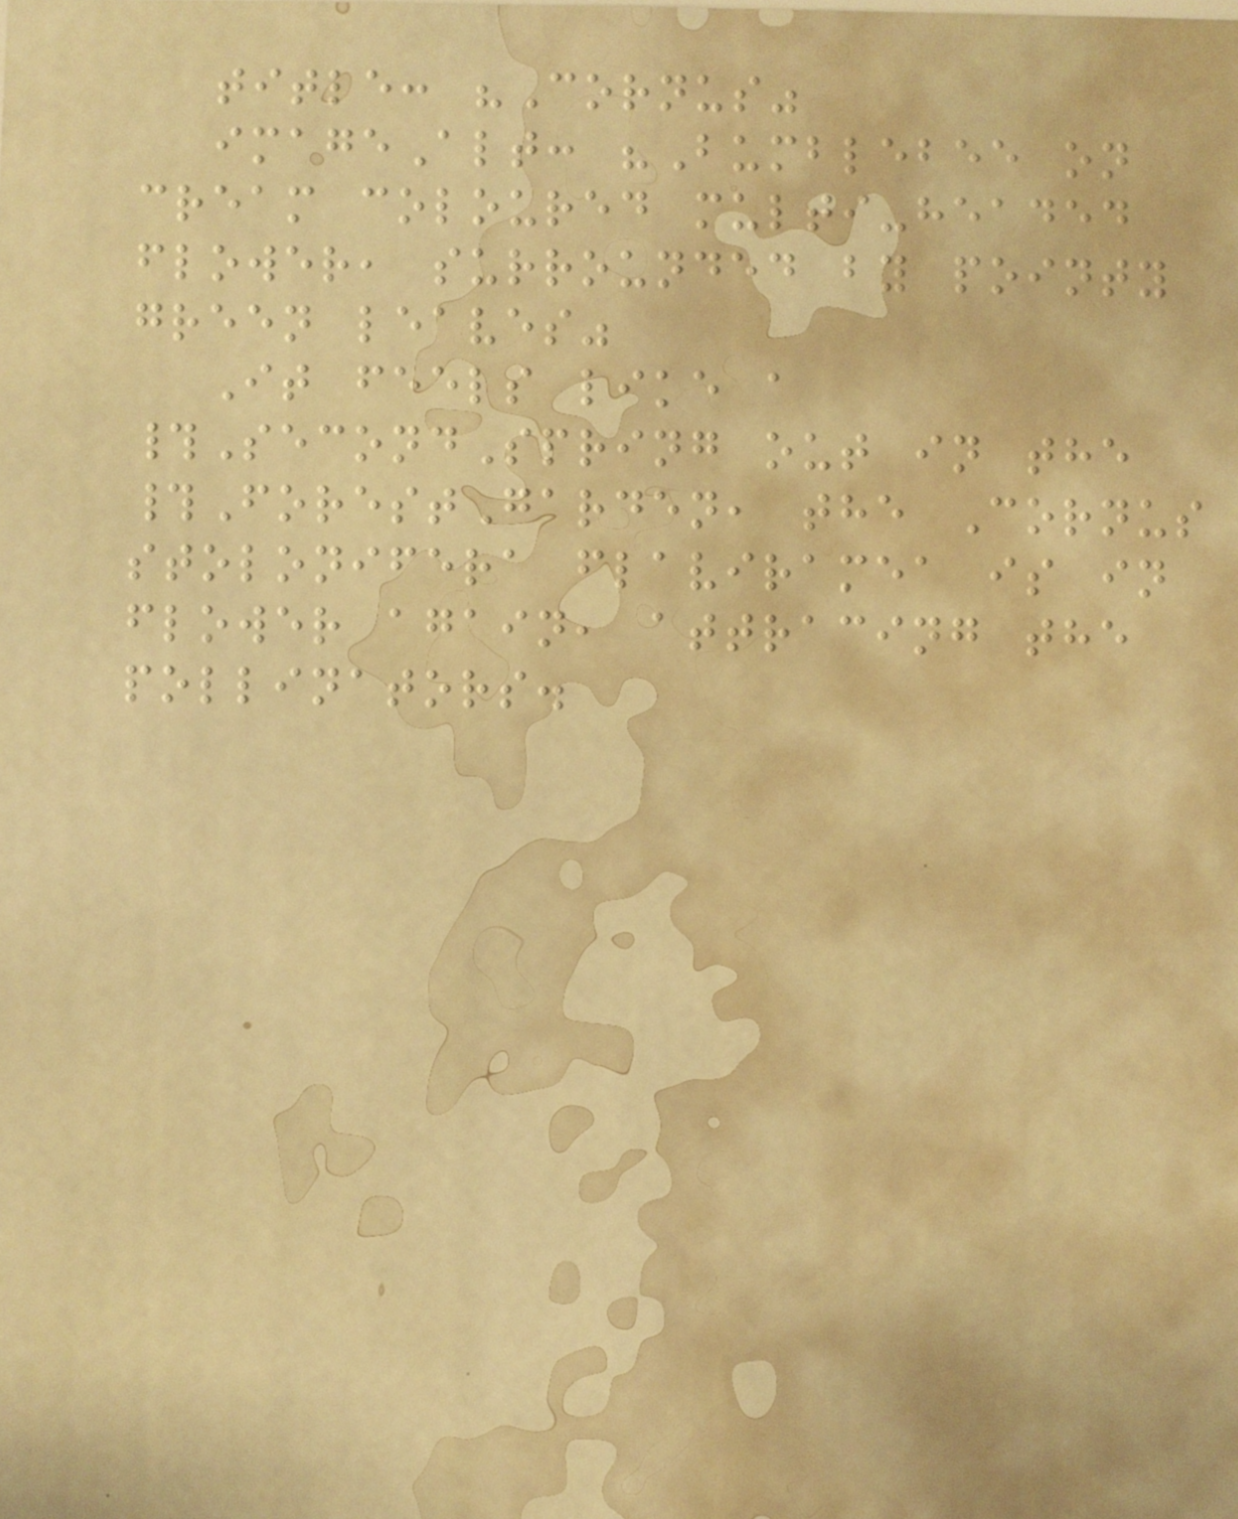title: "Cornus"
imageAlt: "Bumblebee on
cream coloured multi-headed
flower, surrounded by pointy
green leaves"
It feels like a
#SecondSpring out in the
#ForestGarden, the Cornus
stolonifera flaviramea is in
flower again, attracing the
pollinators.
